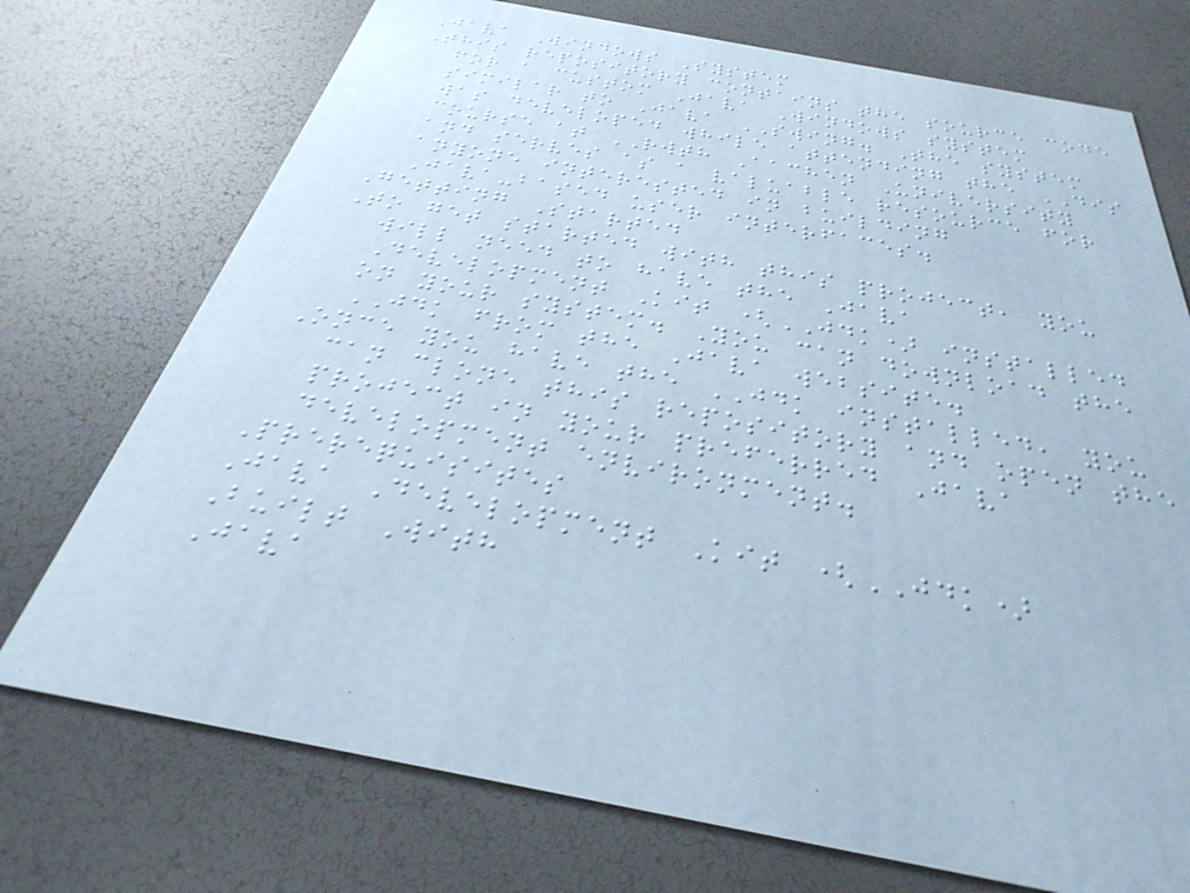Java Windows System
This repository contains the source code
for a custom Java Windows system
similar to Java SWING. The system
was developed while attending the DIS
course at RWTH Aachen University
and serves as a valuable resource for
anyone interested in building
Java-based user interfaces.
Getting Started
To get started with this project, you
will need to have the Java
Development Kit (JDK) installed
on your system. You can download the
JDK from the Java website.
Once you have the JDK installed, you
can clone this repository and open the
project in your preferred Java
development environment.
Prerequisites
Java Development Kit (JDK)
Built With
Java
